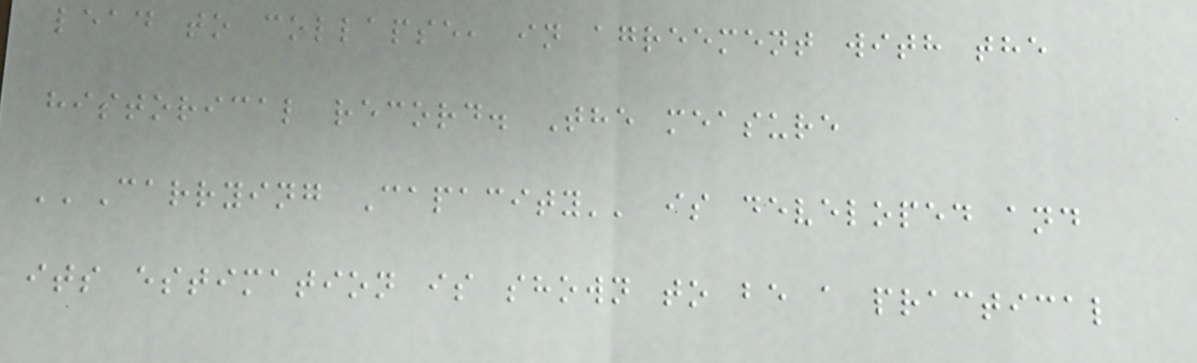lead to collapse, in agreement with the
historical record. The measure
''Carrying Capacity'' is developed and
its estimation is shown to be a practical
